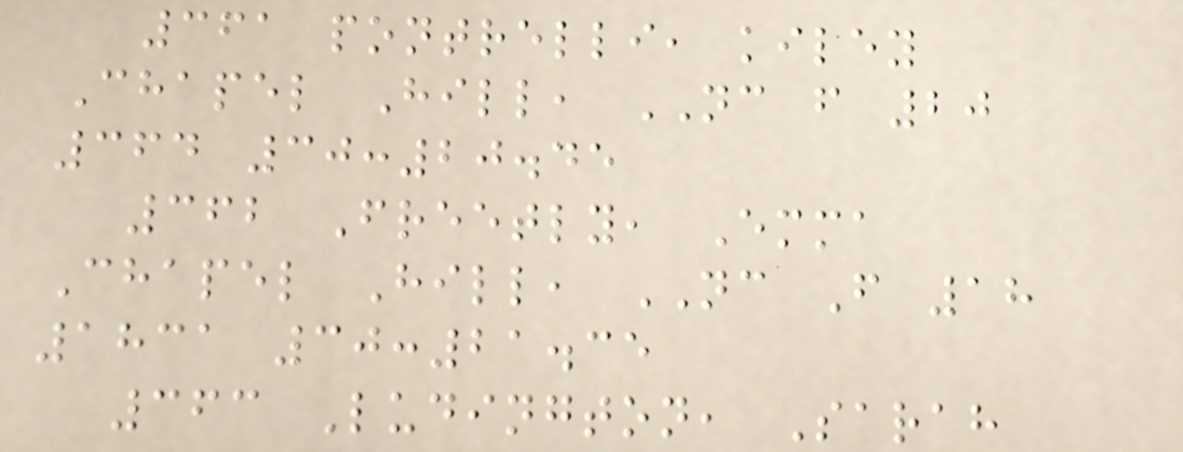361 pontrelli, kiley
Chapel Hill, NC f 20
364 30:20.45
362 Freetly, Emma
Chapel Hill, NC F 18
1831 30:21.35
363 Ludington, Sarah
